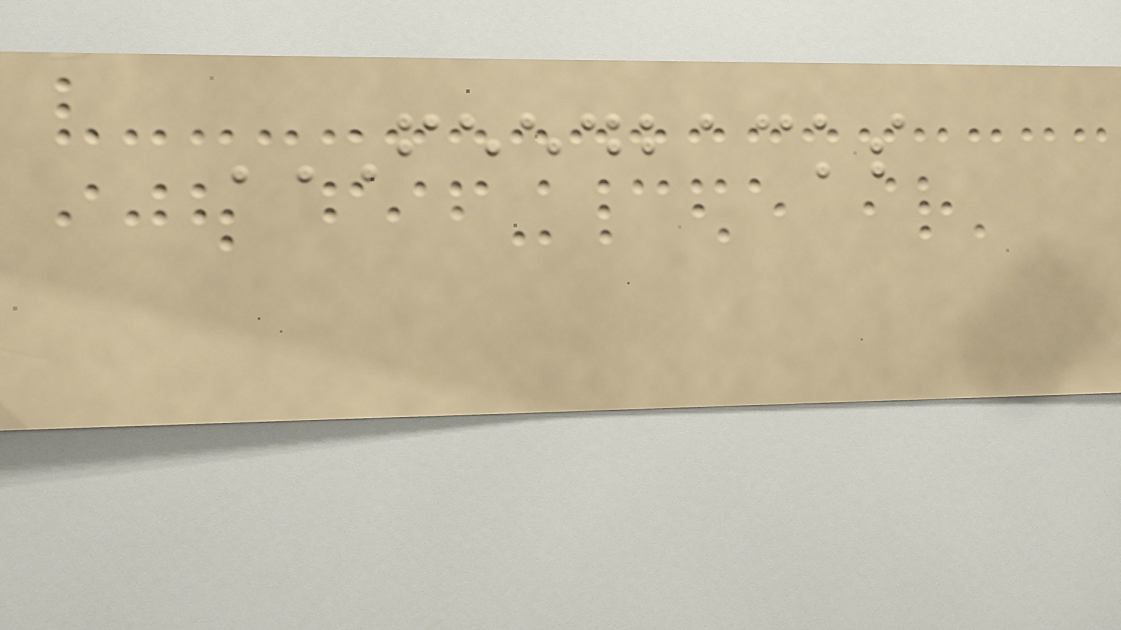FEEDBACKS
